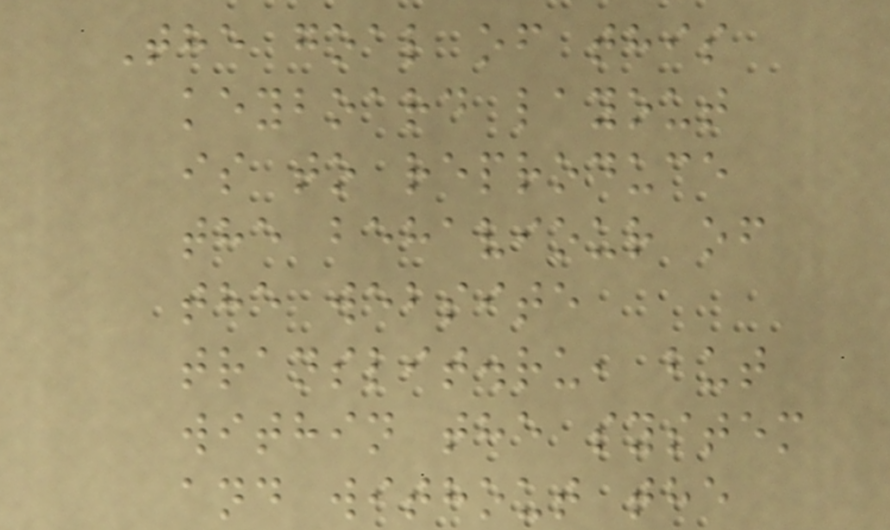The goal of this
keyboard layout
is to reproduce
the behaviour of
the website
translit.ru, but
within the system
and without the
